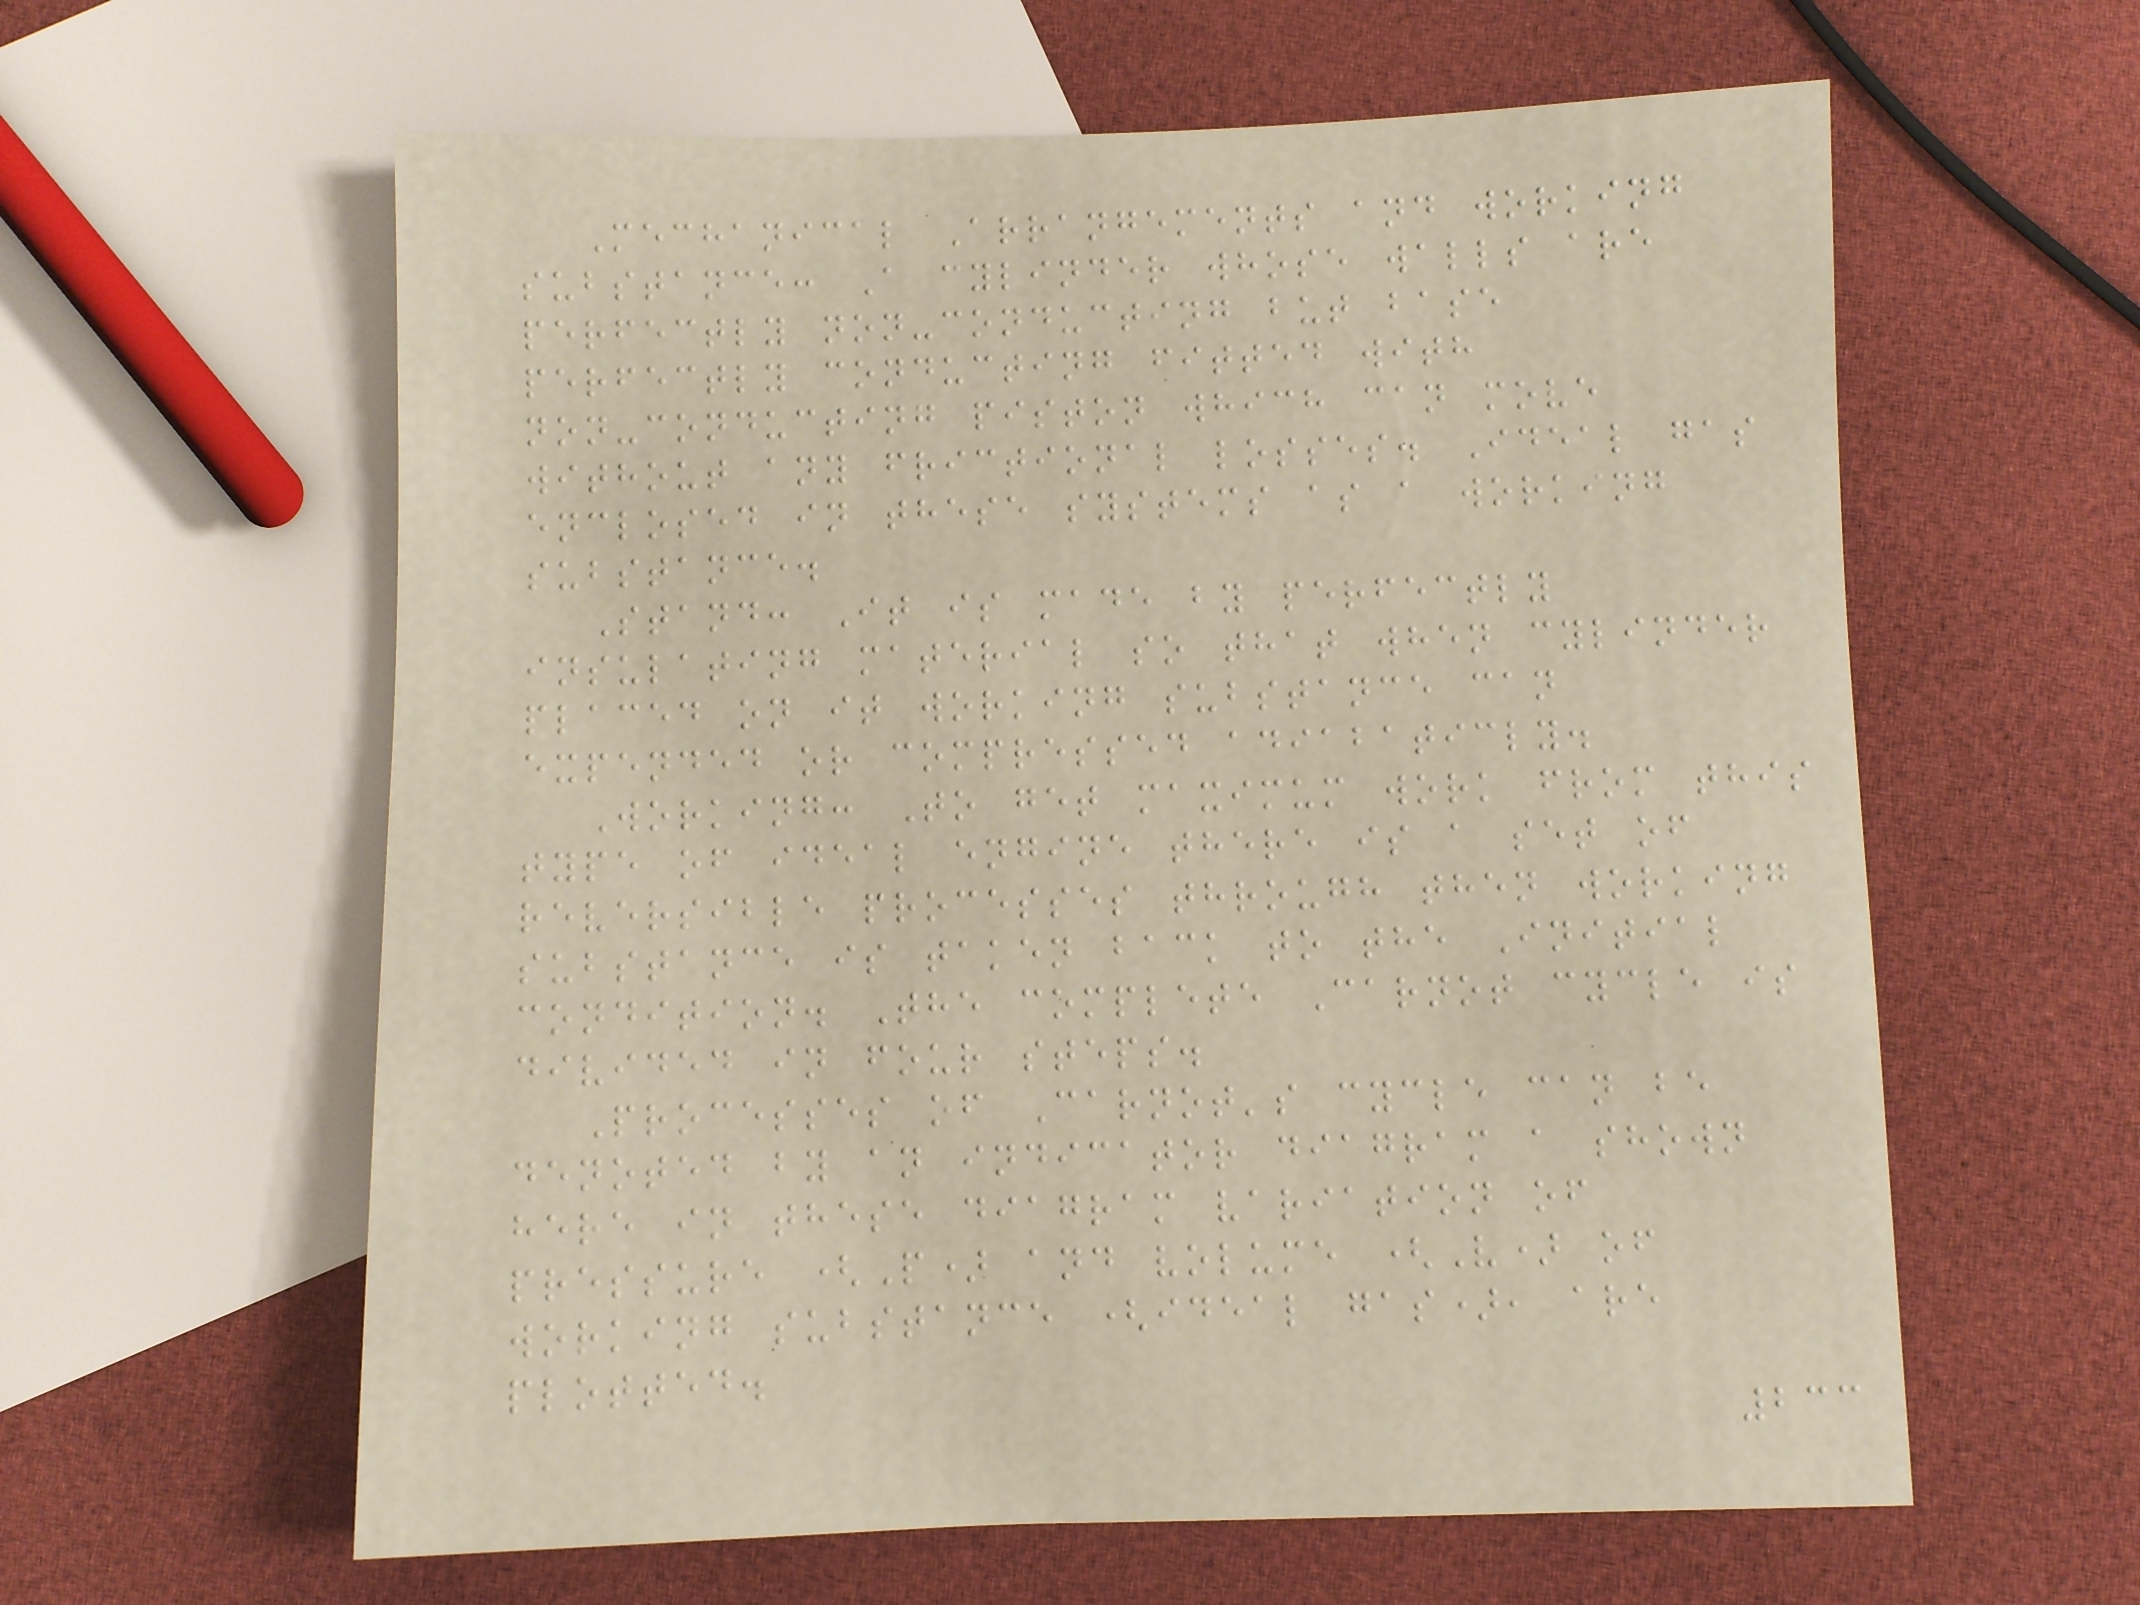Mechanical Arrangements and working
substance: A cylinder whose walls are
perfectly non-conducting but base
perfectly conducting fitted with
non-conducting piston which can move
without any frictional losses. Ideal gas
enclosed in these systems as a working
substance.
Stand: It is made by perfectly
insulating material so that when cylinder
placed on it working substance can
expended or compressed adiabaticly.
Working: To get maximum work from this
type of ideal engine there is a set of
reversible processes through then working
substance is taken back to the Initial
condition. The complete Carnot cycle is
divided in four steps.
Processes of Carnot's cycle can be
denoted by an indicator diagram a shown
here in these diagram variation of
pressure (P) and volume (V) of
working substance (ideal gas), are
plotted.
233
